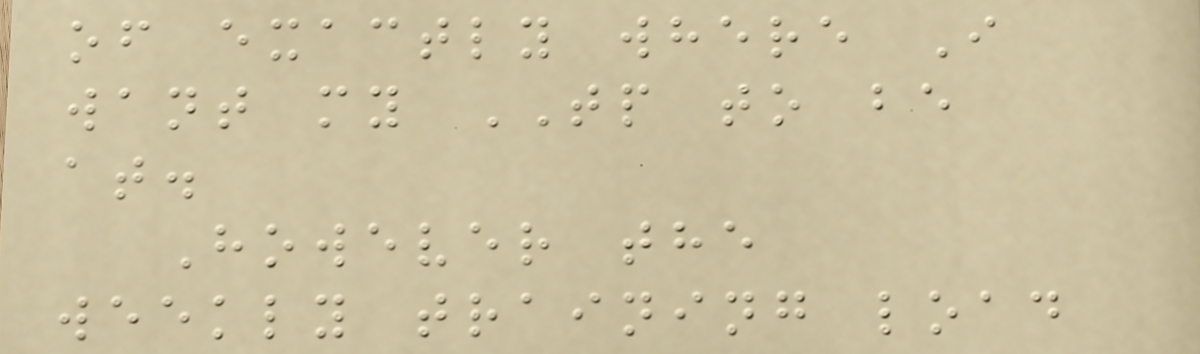of exactly where I
want my TP to be
at.
However the
weekly training load
